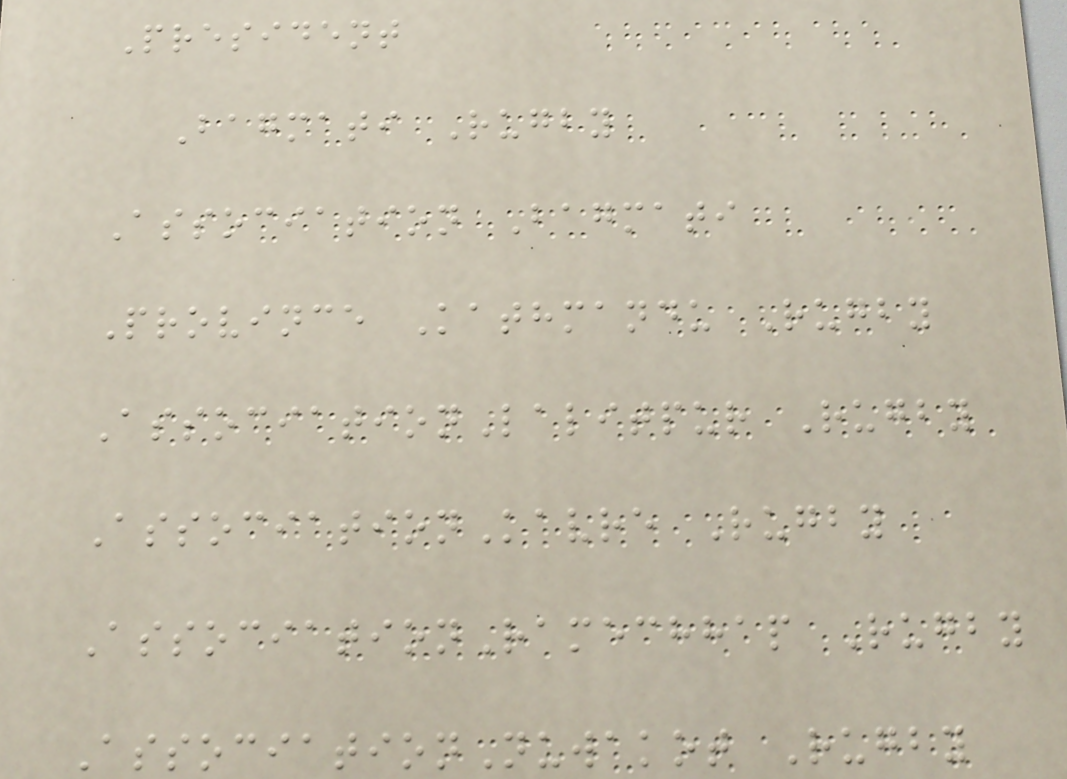President
Bagmati Rugby
Association Bagmati
Province Kathmandu Rugby
AssociationLalitpur Rugby
AssociationKavre Rugby
AssociationRamechhap Rugby
AssociationNuwakot Rugby
